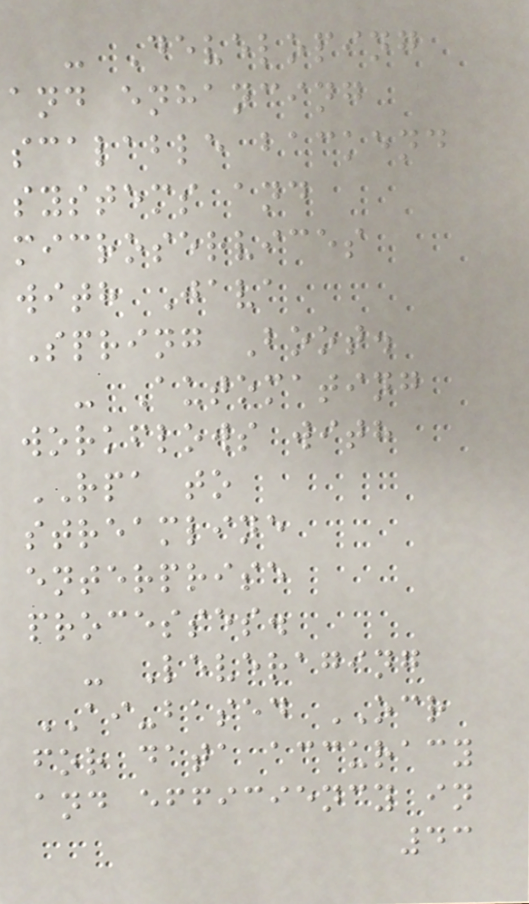- Developing
and enhancing
scalable backend
systems and
microservices
with Java
Spring Boot.
- Automating
workflows with
RPA to
streamline
enterprise
processes.
- Leveraging
AI-based OCR
for data accuracy
and efficiency in
43
